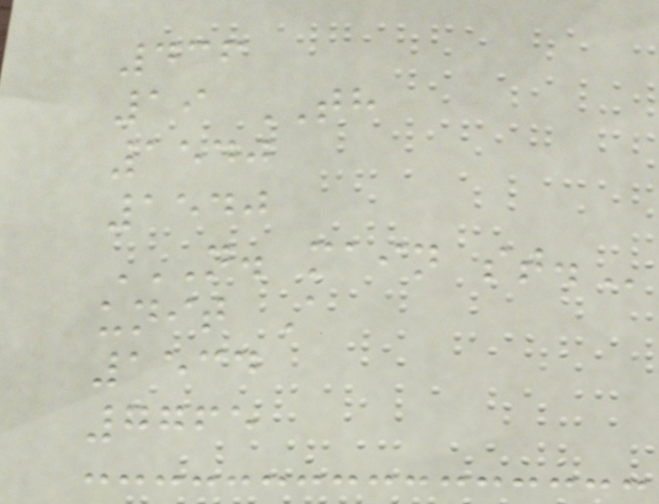436
19 TH
1540
1540
N. MAIN ST.
unit A
1534
7765
